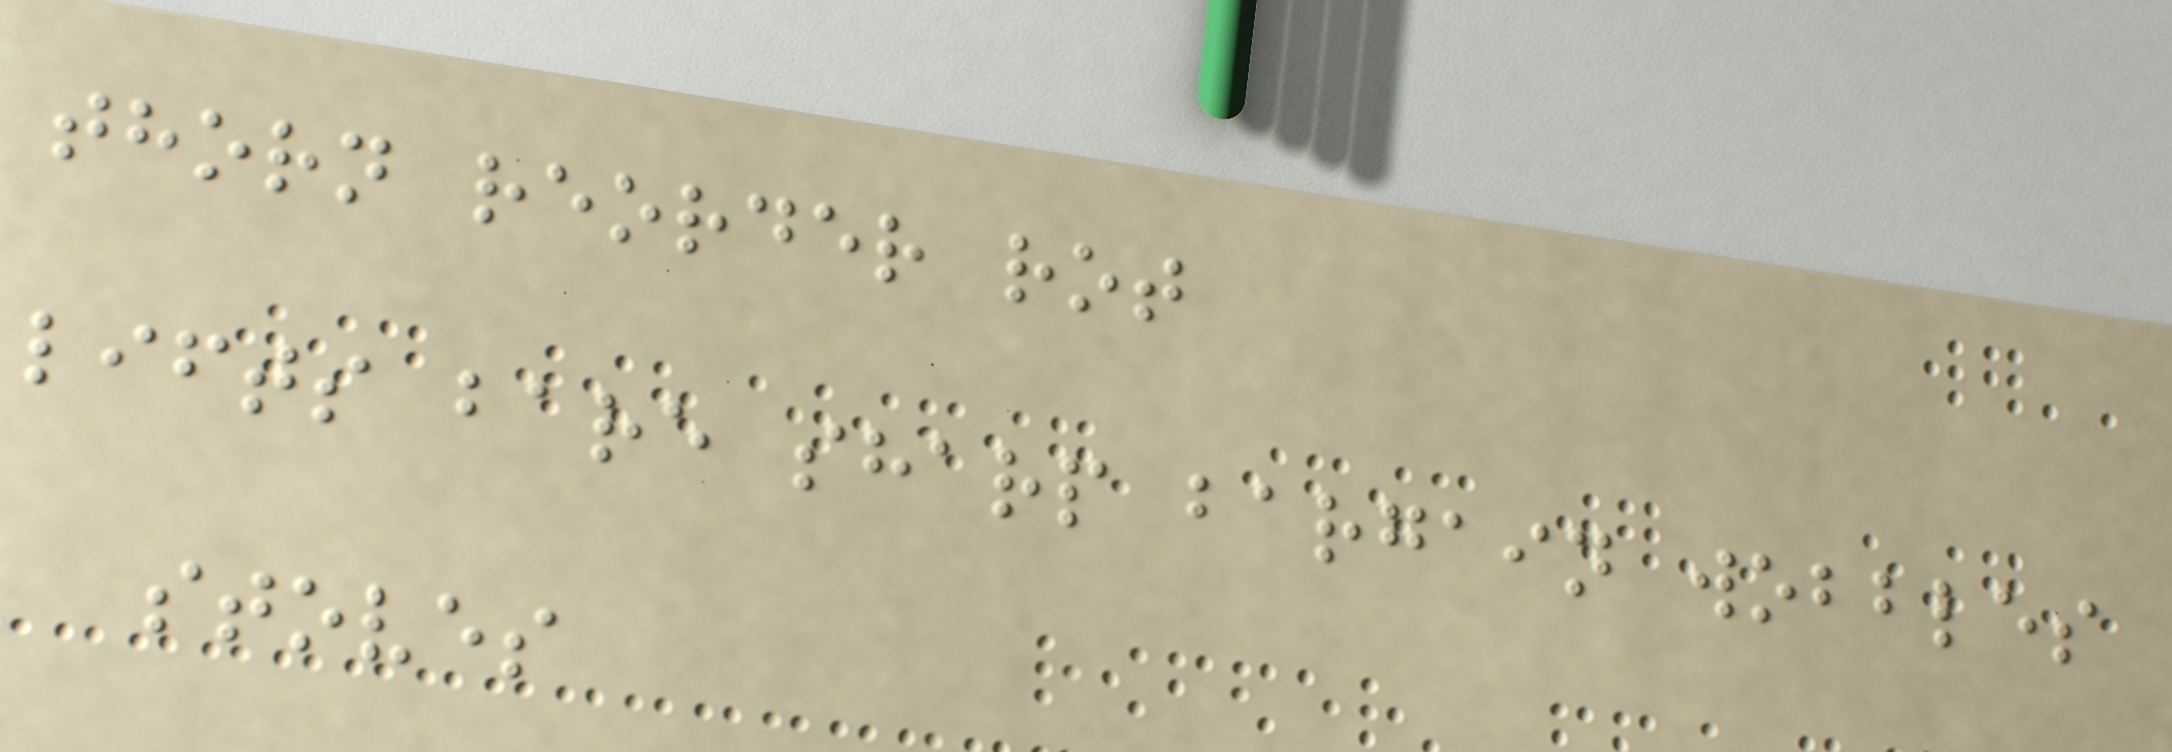thorn reorder rot
lifts bare sharp bargain wobbles
stoves
